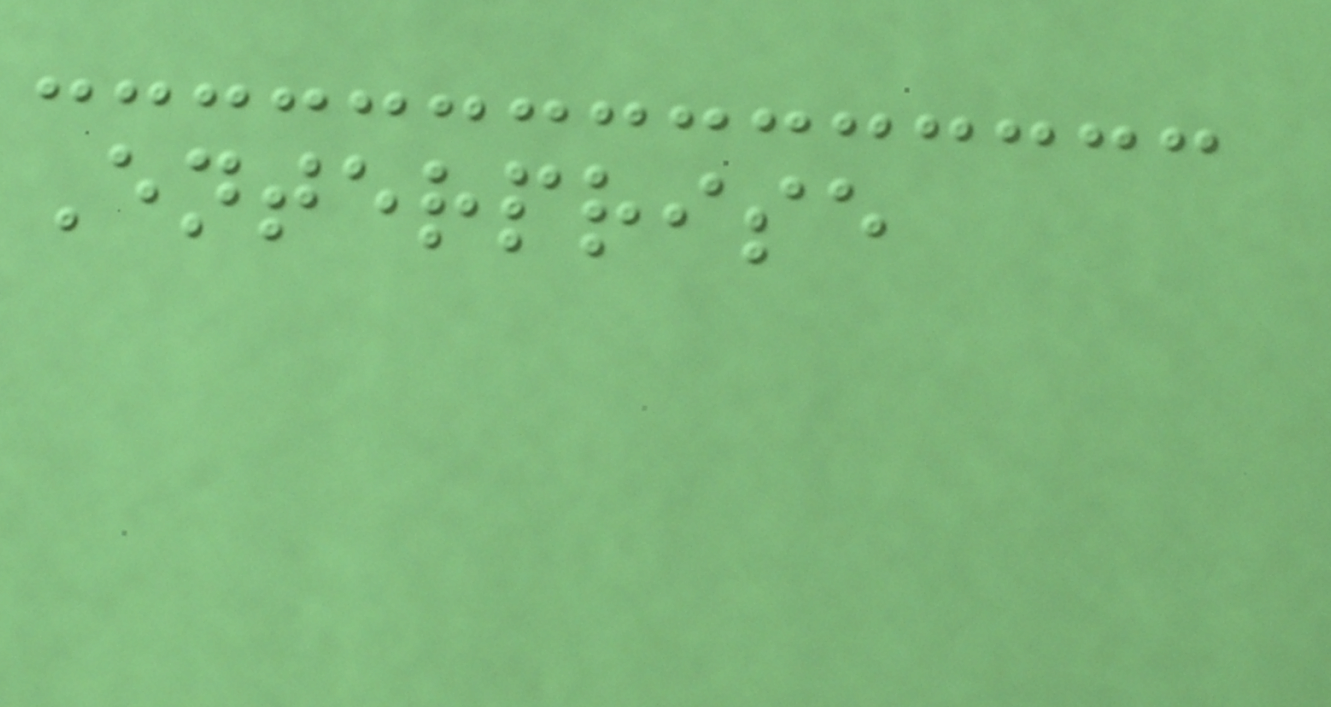Enterprise
